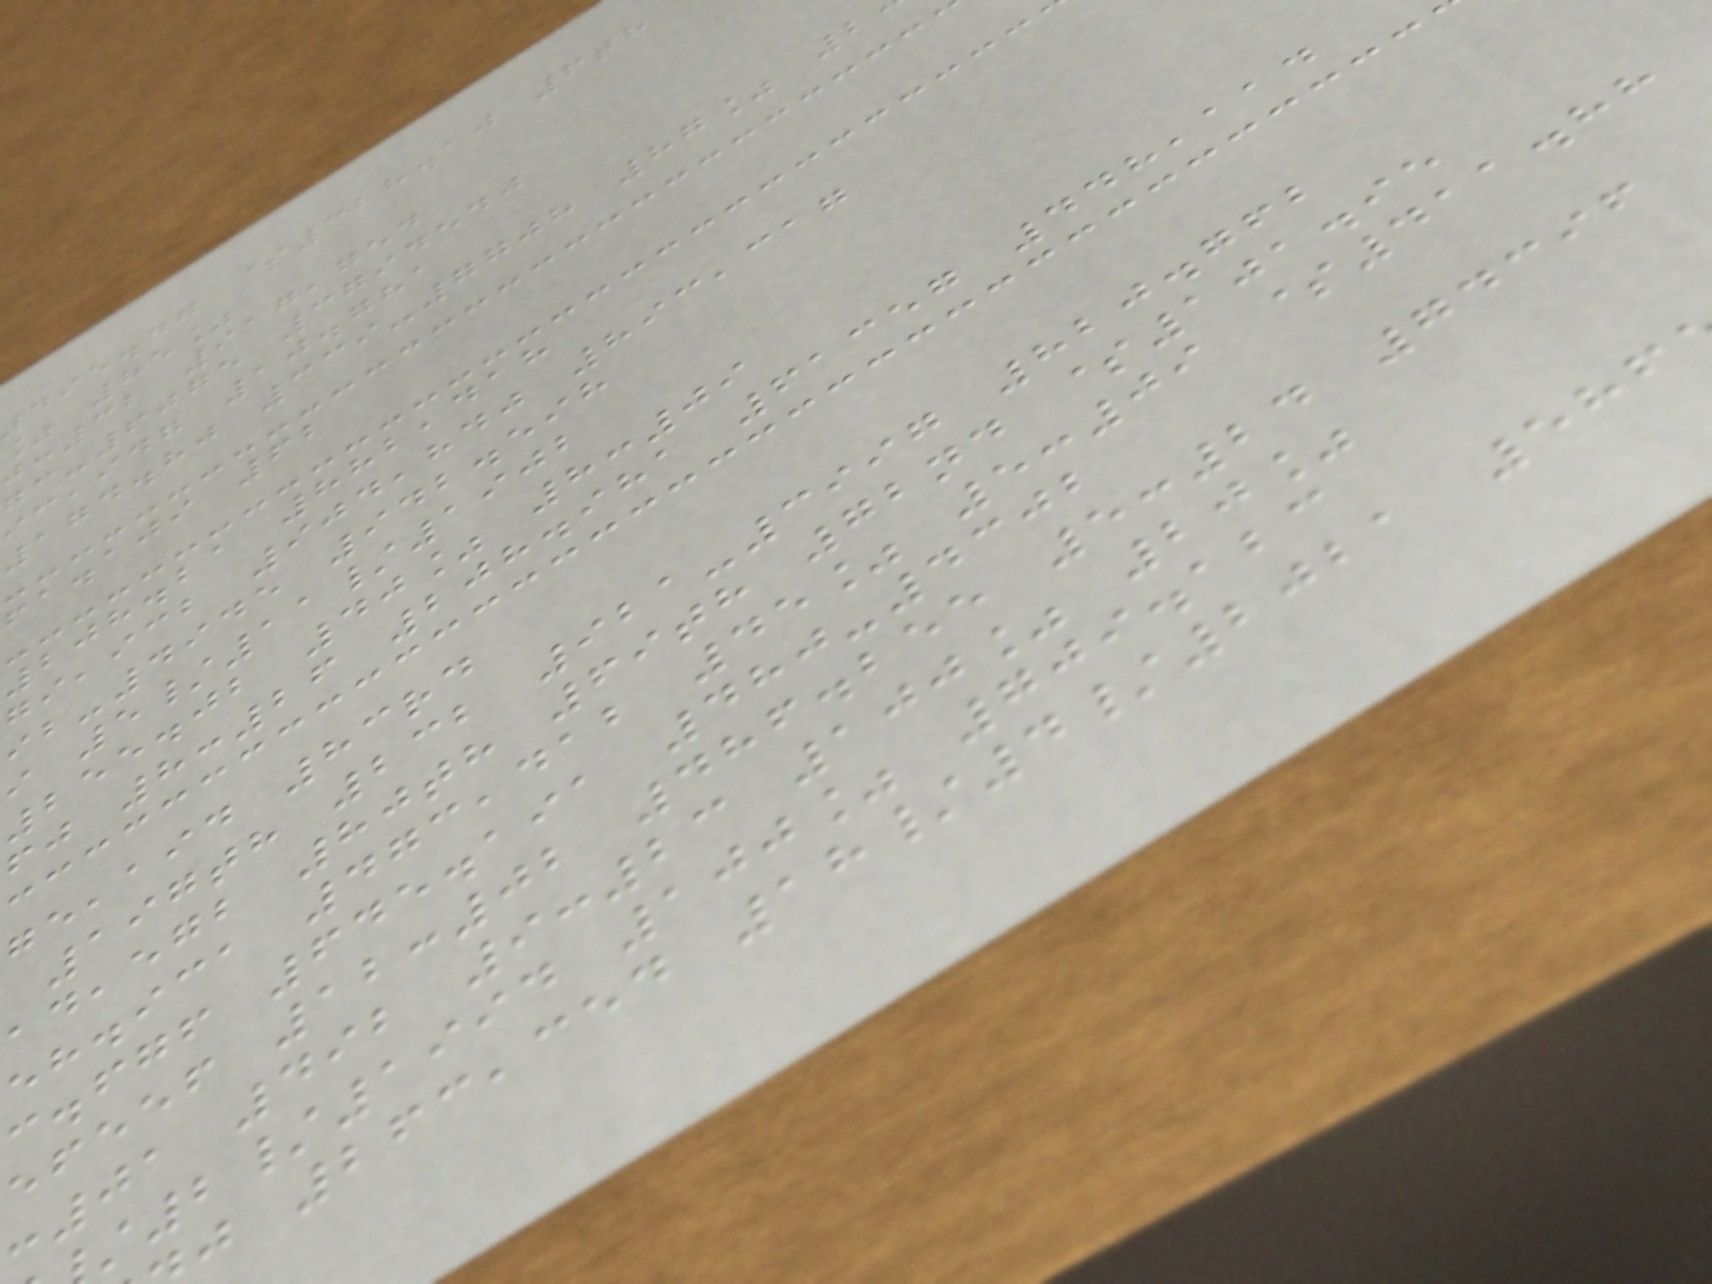495.47 $328.10 6th
% 85%
:32 917,754
-6075 3794540
,idg 10.781
174.80 339-7708 87% 2
fa.aji 62
208.21 882,418
,icb 904,840 893,317
-4945 942.598
i 5/11/1902
255.02 40% 8:09
fj 8:26 208.981 61357 448,114
,aid 83rd
197th 232 921-3997 820.762
,egb 80th 69th 72nd $101.95
eh.ica 473,412 45% 5:09 $411.88
c.fgf 645.191 480-4302
efeef 12:02 486.255 5:24 74396
:01 492 9:23 100% 20%
2/1994 100% 709.123
j 263,354 18/4/2021 586
